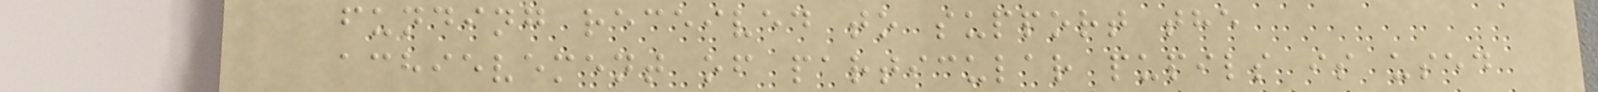funding received to support the
achievement of particular pupils is used
